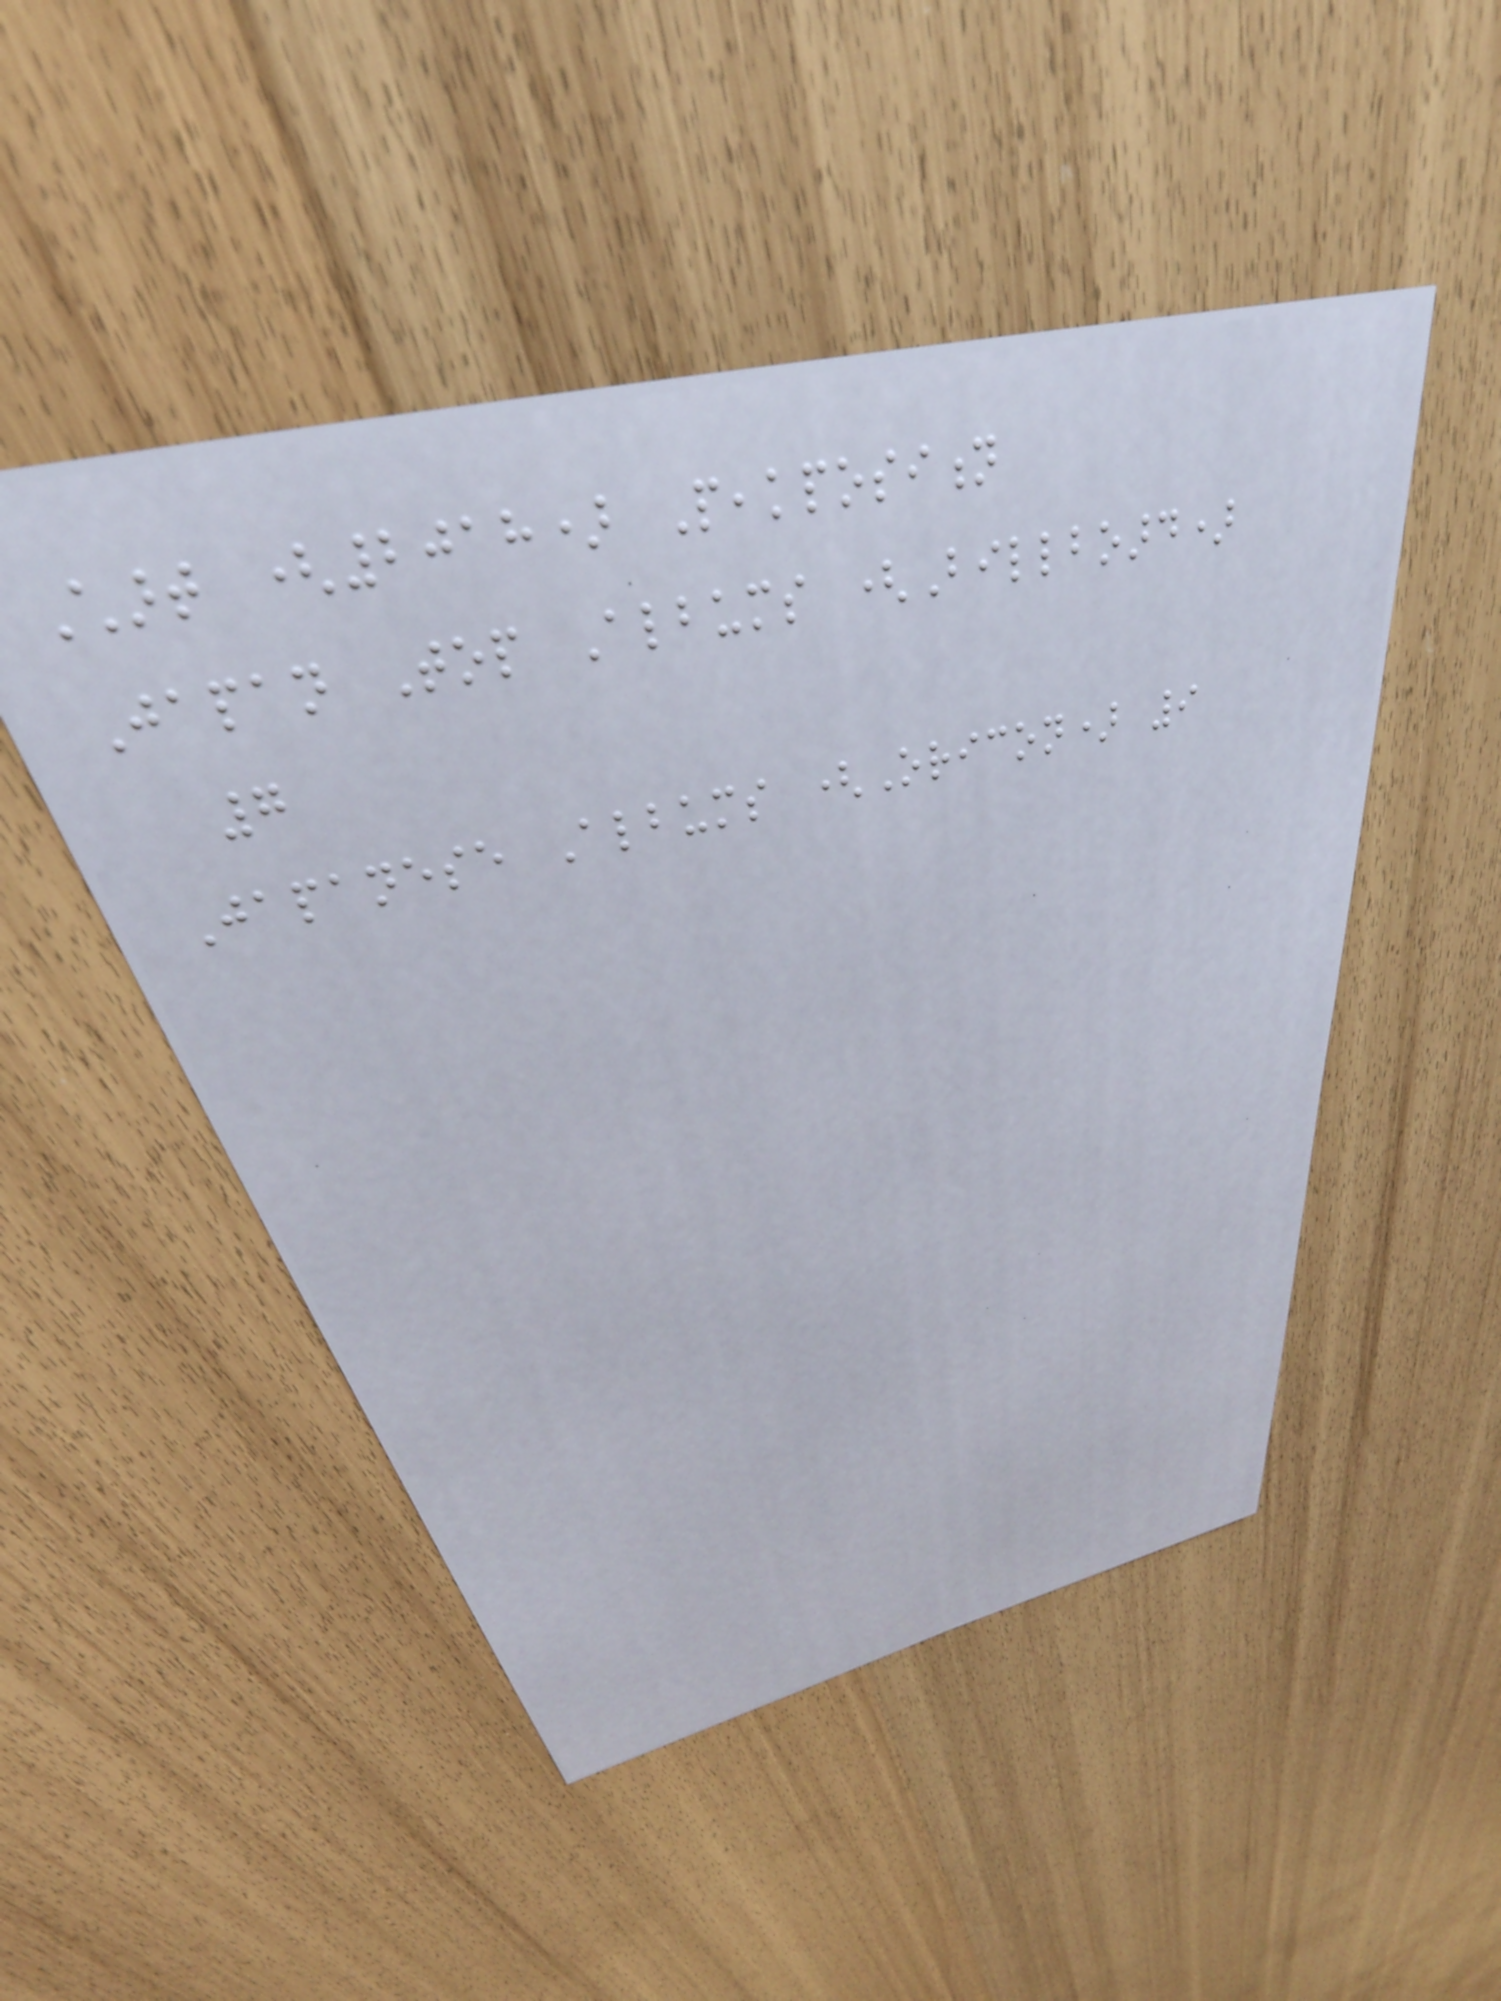Chart (2018) Peakposition
Japan Top Albums (Billboard)
7
Japanese Albums (Oricon) 9
